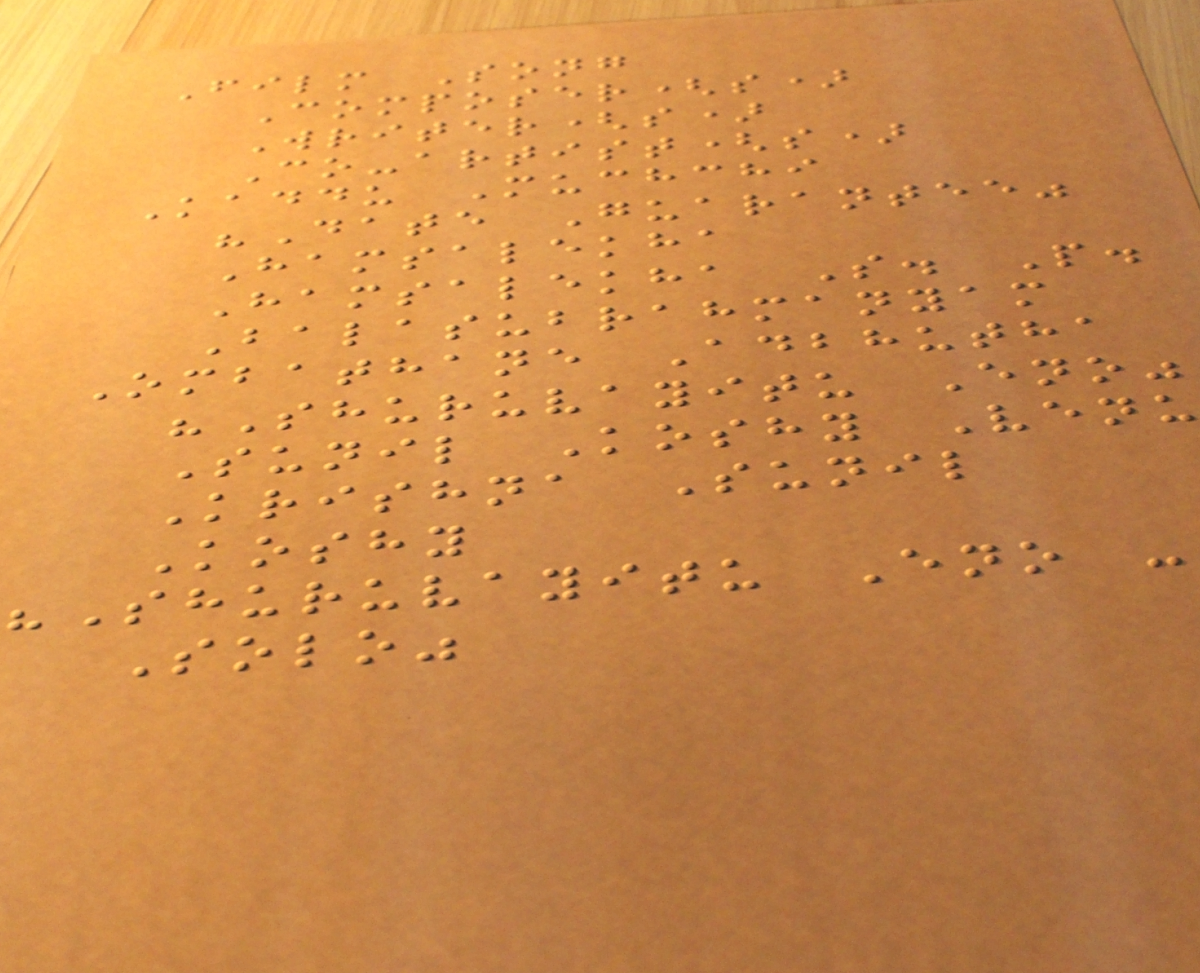Film Song
Composer(s)
Writer(s)
Co-artist(s)
Kaddu Muchchi
"Date Guarantee"
Hamsalekha
Hamsalekha S. P.
Balasubrahmanyam
Ombathane Adbhutha
"Shuruvayitu Eno"
Sunil Koshy Venu
Krishna Sunil
Koshy
"Shuruvayitu Eno -
Solo"
